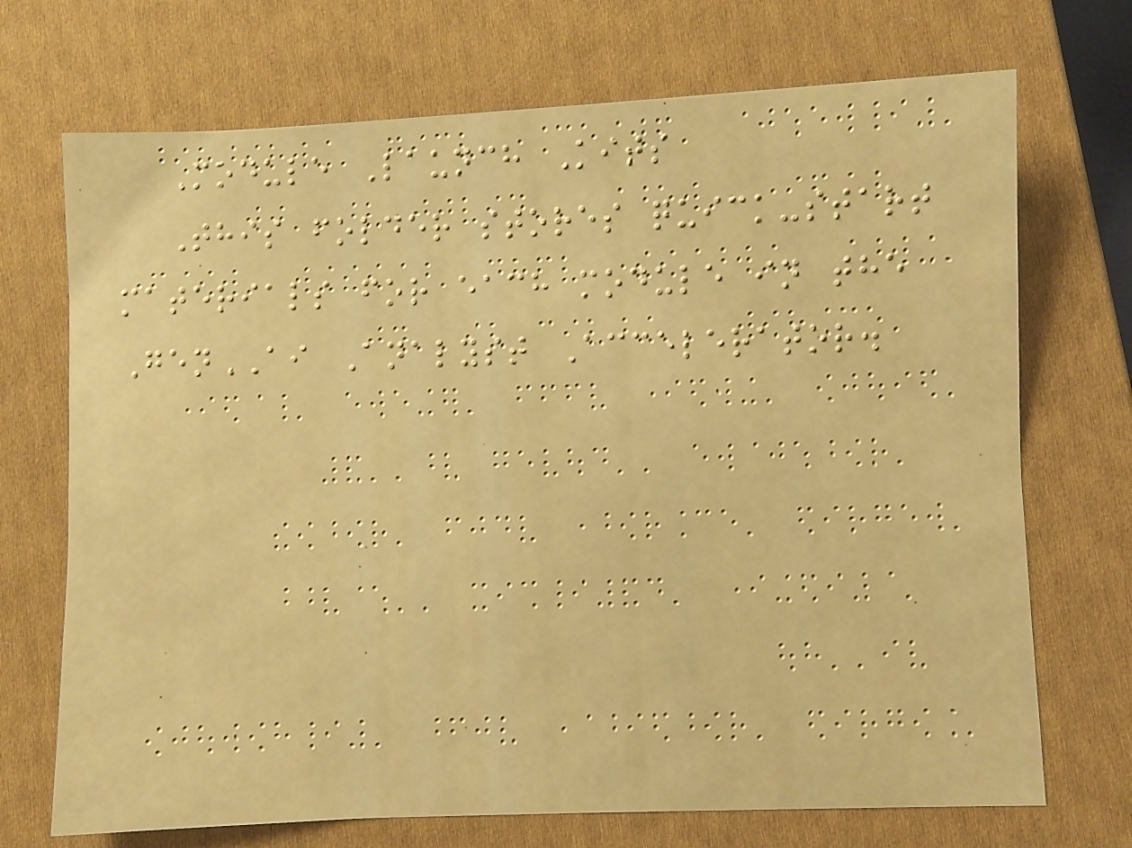Module Launch Kits
This folder stores quick-start
materials for each module in the
GenAI Analyst Accelerator.
